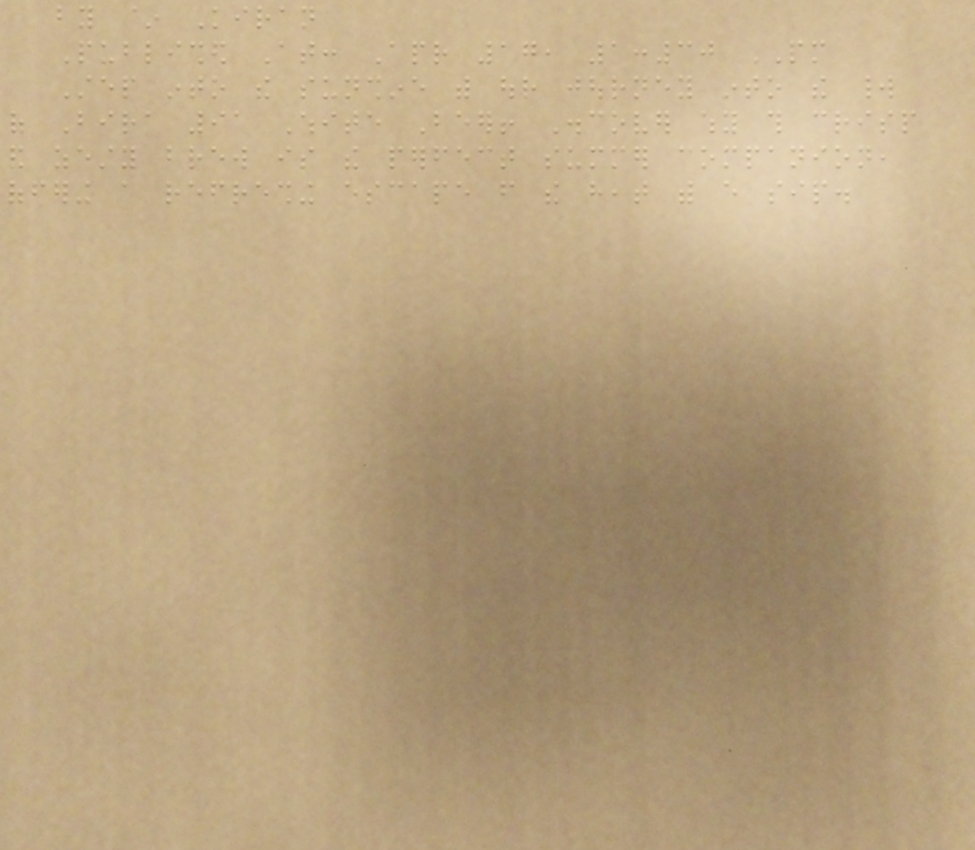by ~ Kiran
Published At: Apr 17, 1:30 PM
Step into the sunshine with our journey into the world
of Bira 91 White Beer! Discover why this crisp
and zesty brew is the perfect summer companion,
offering a refreshing escape from the heat with every sip.
